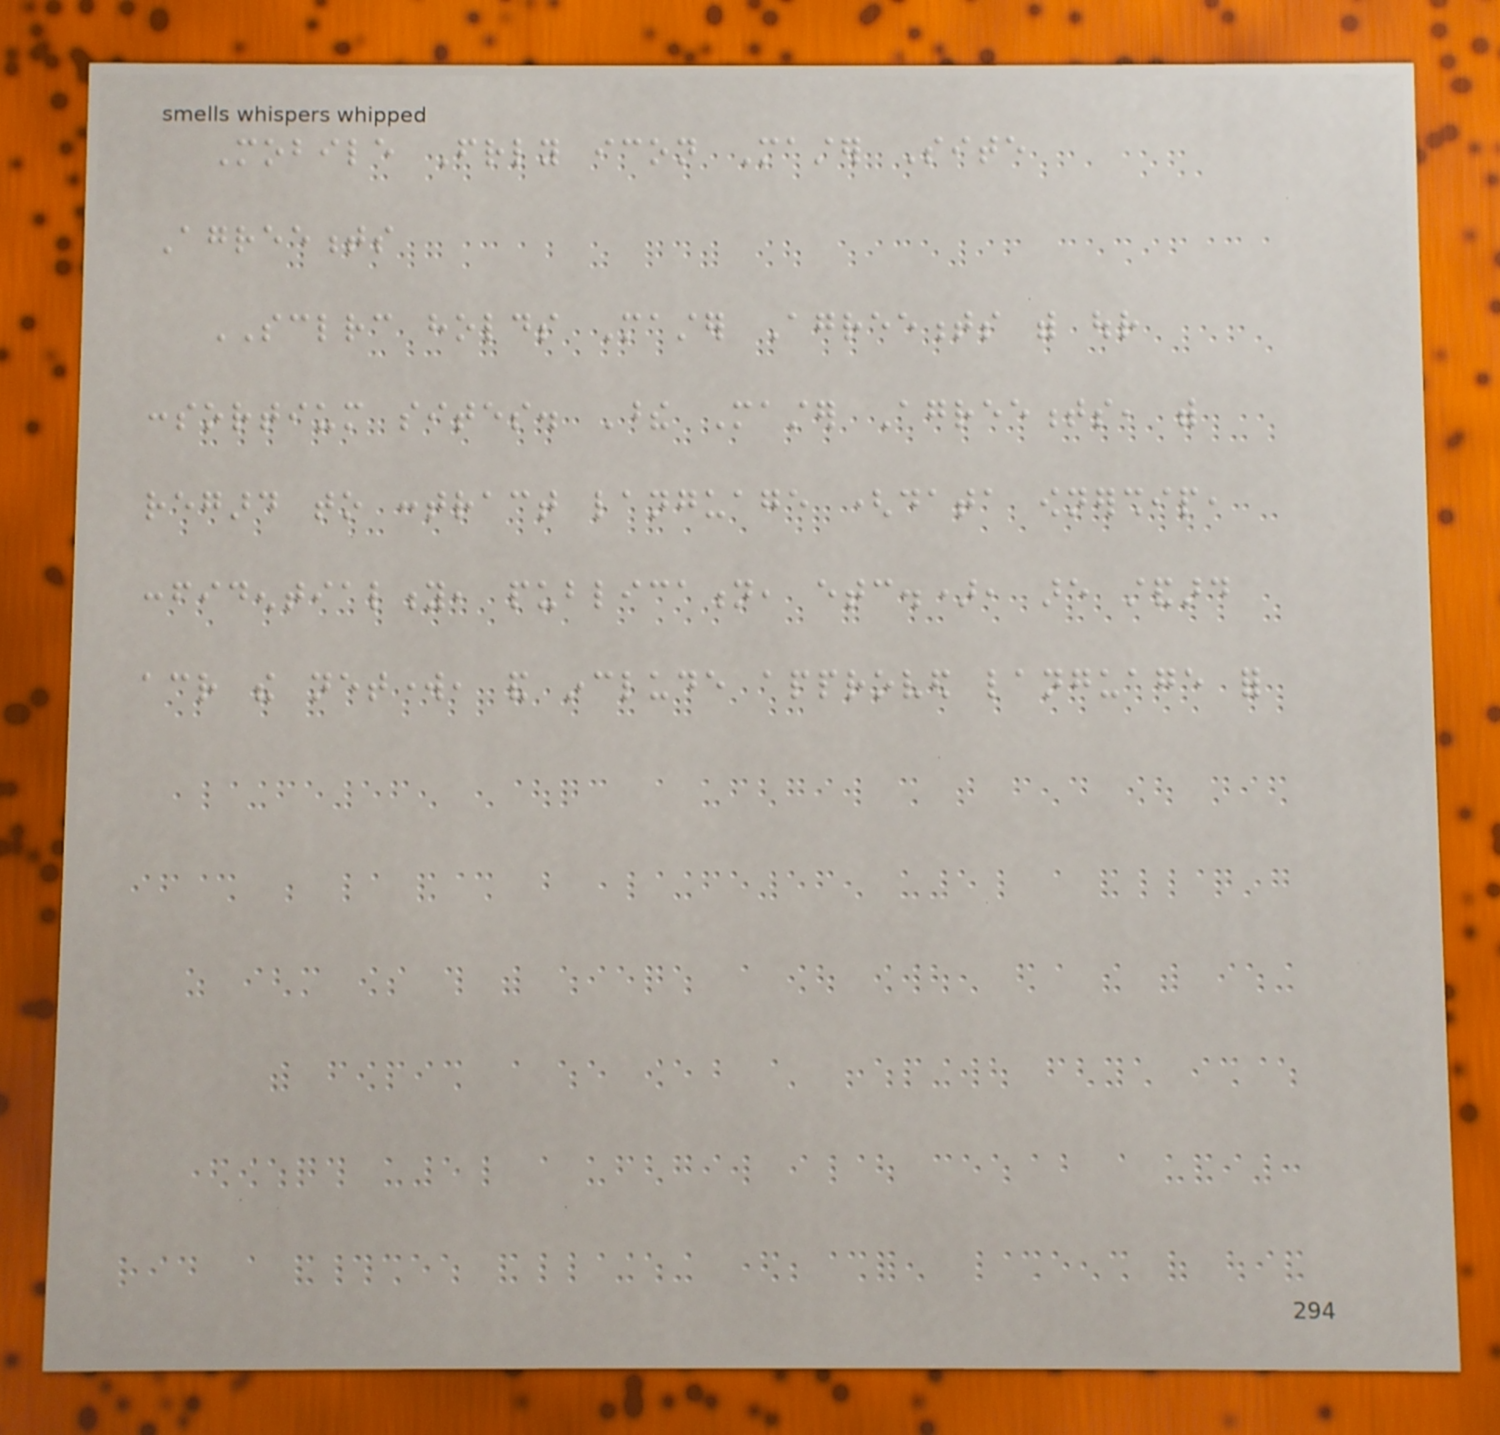Mobile Friendly icon Master Site
Agreements
SCLRC holds Master Agreements with our
consortium sites. These Master Agreements, with
regard to contract language (data ownership,
confidentiality, publication, etc.), are standard
across the network, and include approved language for
